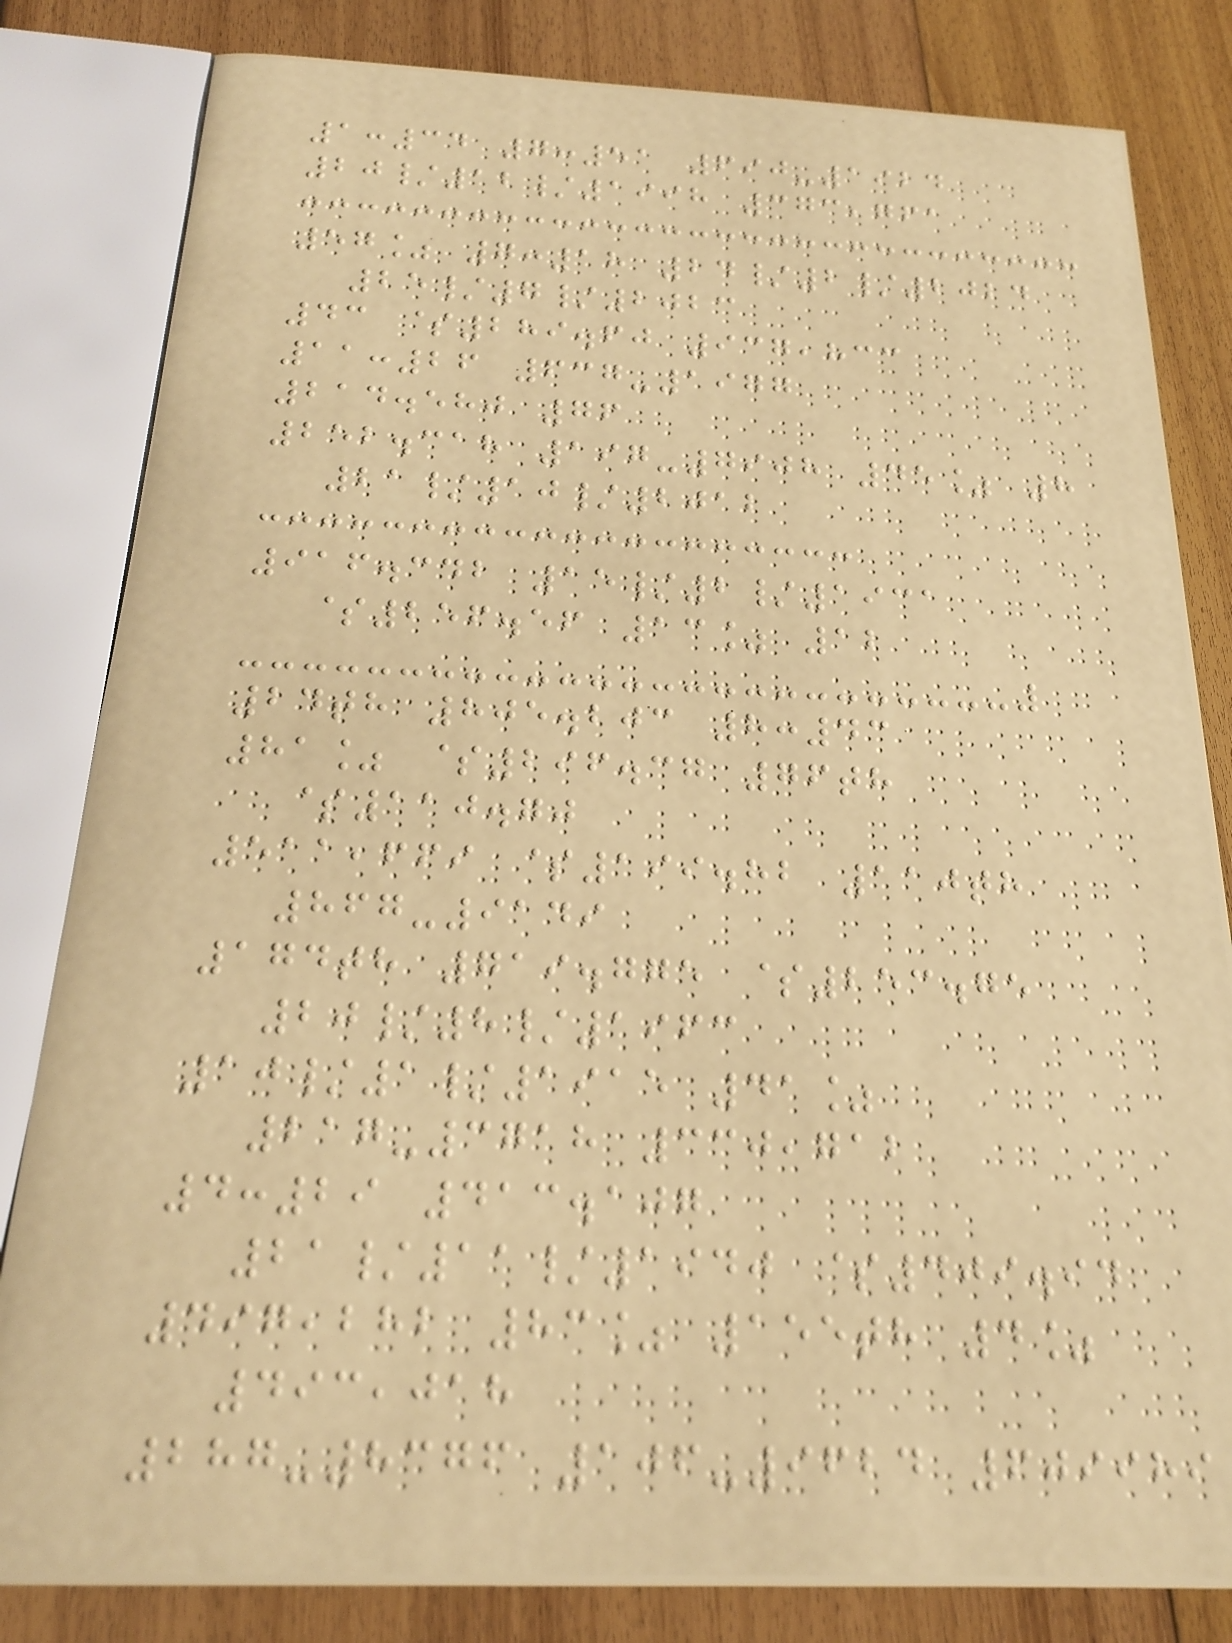1:34 7:51 690-1924
20/12/1998 373,761
57% 7:18 24/2/2024
25/7/2023
43 $289.60 937,833
11:26 637-1977
214.580 76
252.318 197-7908 45% 8
21/10/2012
916.342 15/2/1931
$256.56 13% 12
24th 805.203 8:43
81% $296.37 76th
$110.70
511,669 $199.82 110th
867-9149
174th 719.775 $253.75
20/8/1963
10/1/1915 41%
217-3718 330,712
4:29 413.107
21/11/1940 $409.94
497,282 83% 155th 4%
493,018
287-8376 106-9624 609989
